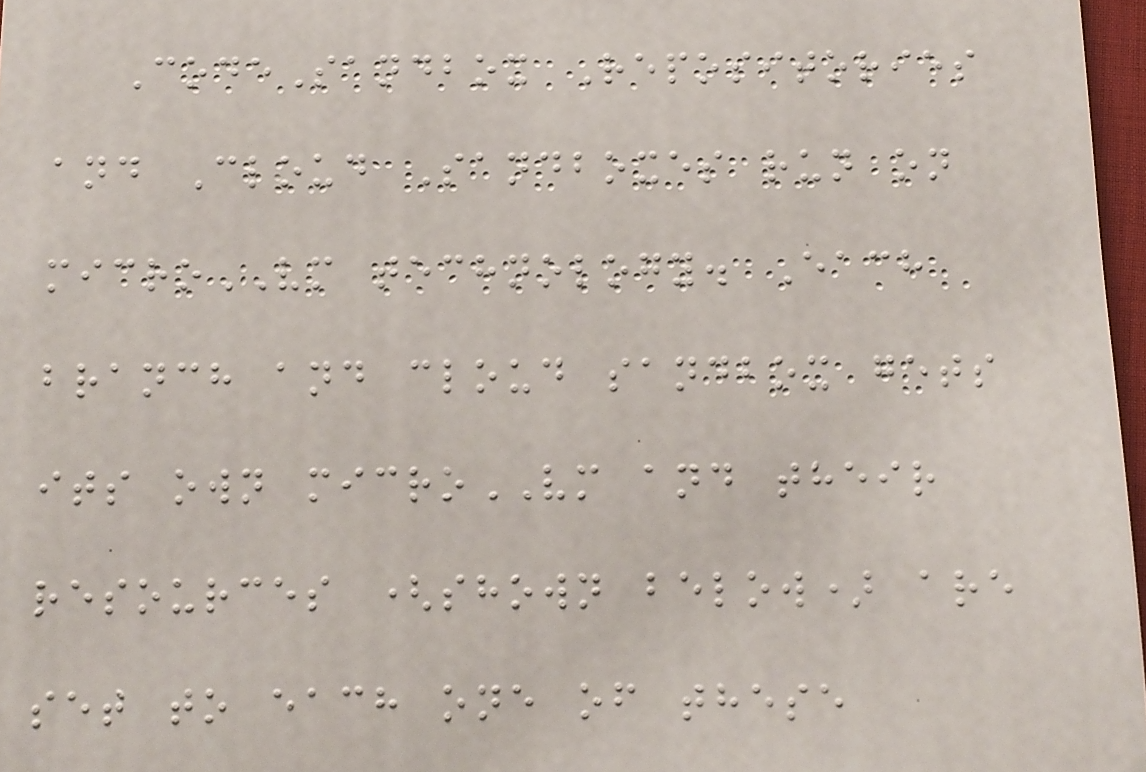CodeSandbox Repositories
and Cloud Sandboxes run on
microVM technology. Each
branch and cloud sandbox gets
its own microVM and their
resources (shown below) are
set to each one of these
